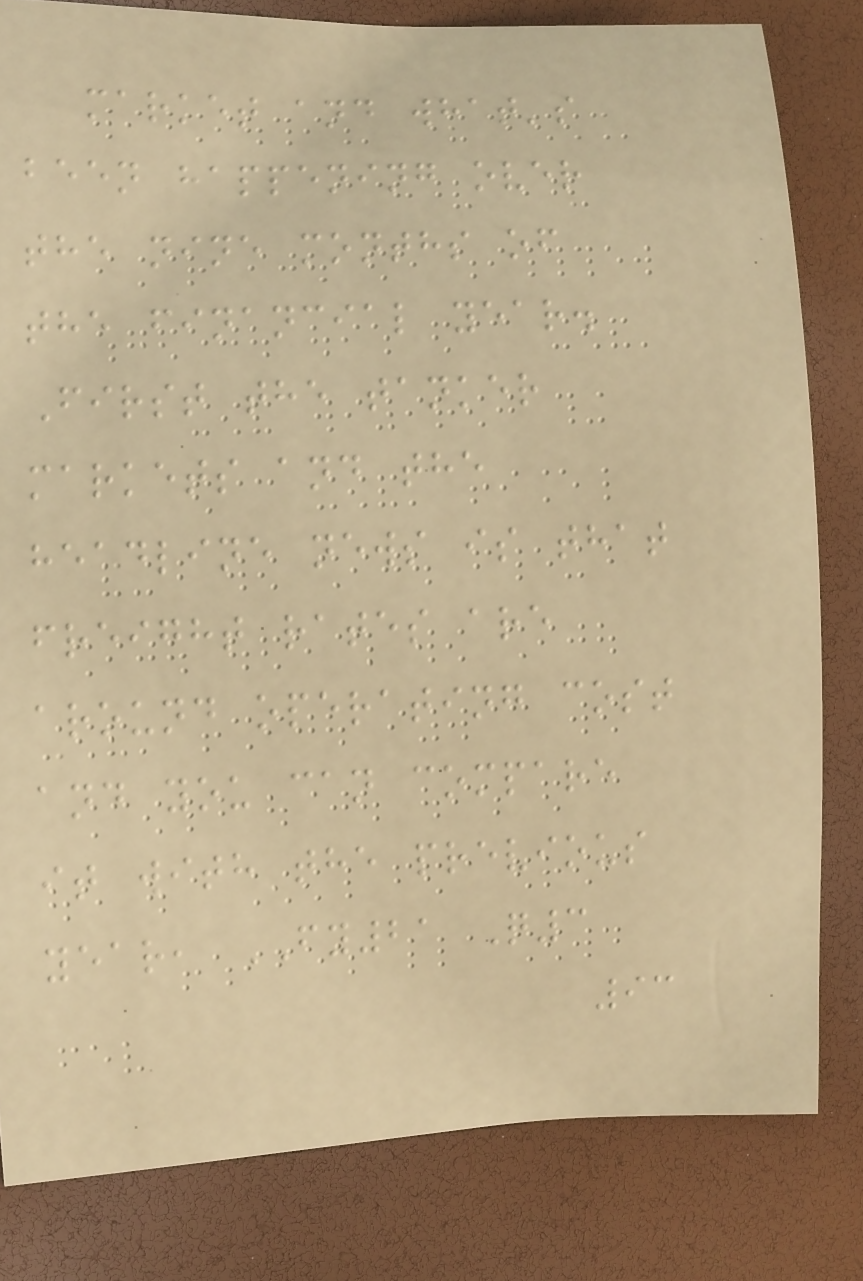market and what's
been happening over
the nine months of
the financial year.
First the tanker
markets and the
headline news is that
freight rates are
around operating cost
and you can compare
it with the previous
year, FY21 Q3
93
